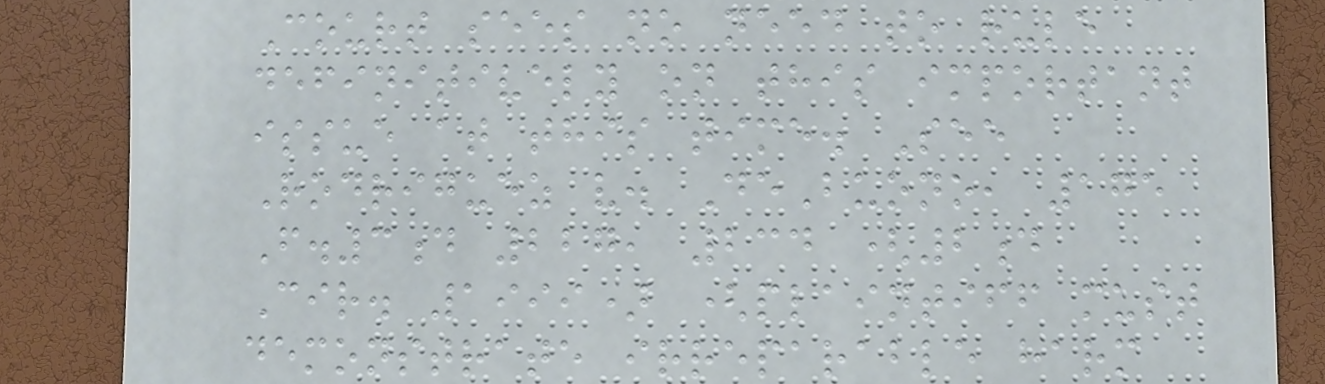Court sees no need to rule
definitively on this important
issue at this time. See
Rodriguez v. DeBuono, 175
F.3d 227, 234 (2d
Cir. 1999) (plaintiff must
demonstrate irreparable harm
